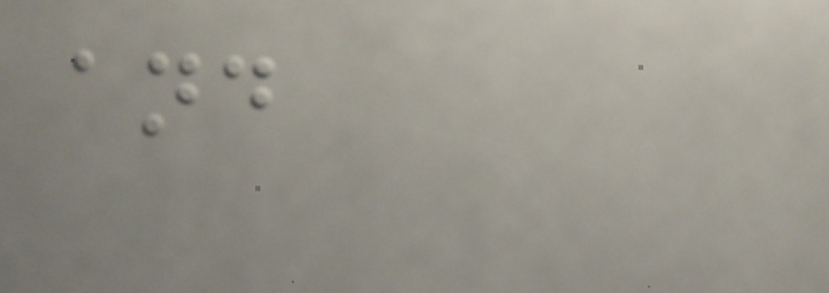and
